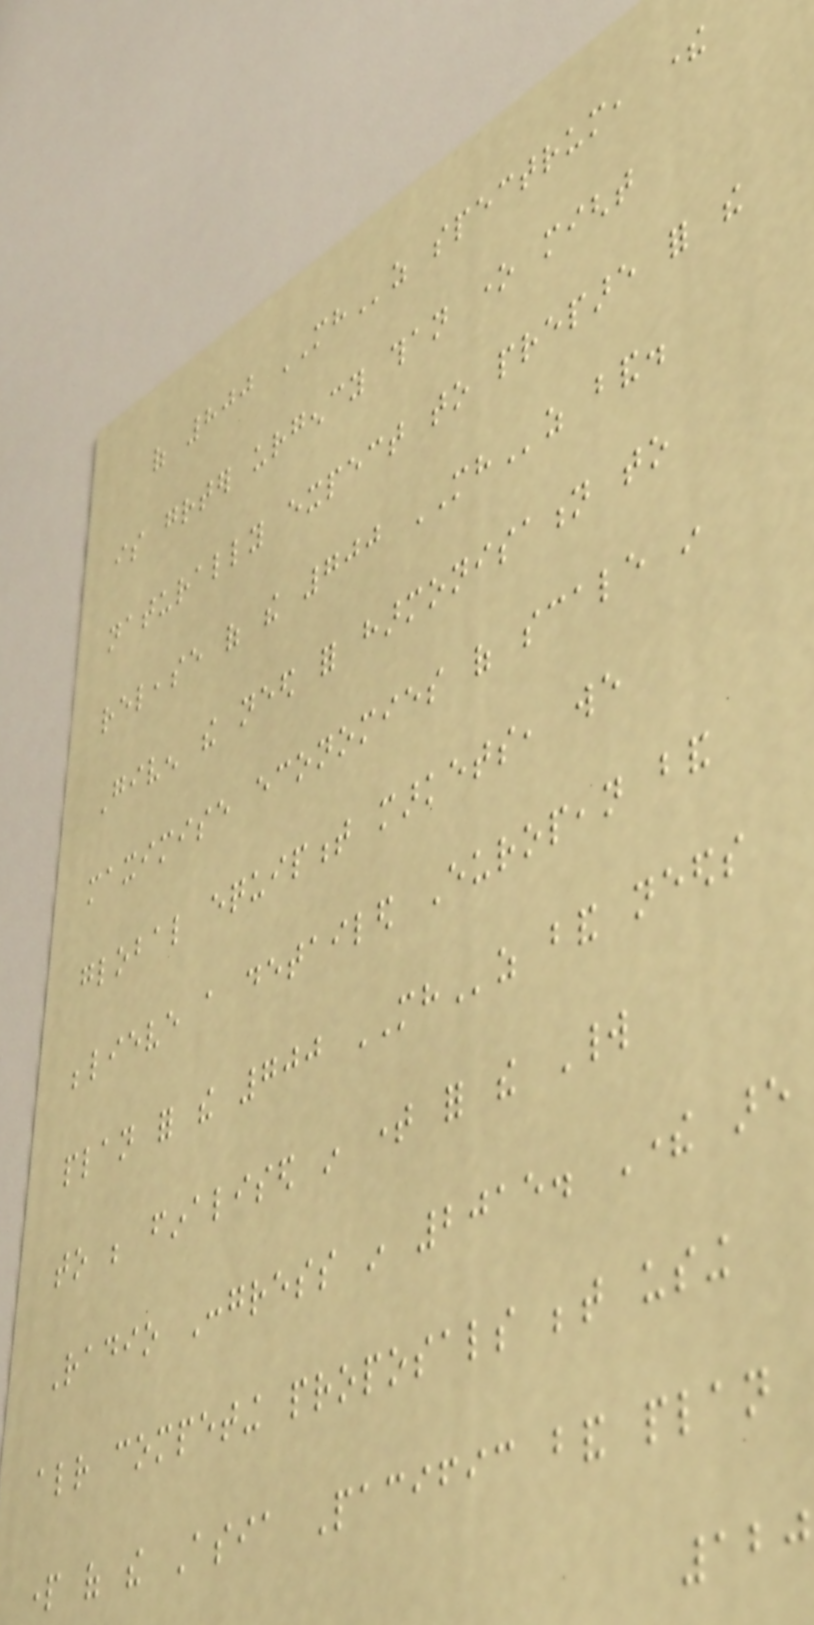of 800 MHz spectrum, there
is greater urgency than one might
naturally expect to prepare for the
release of the 700 MHz band.
Given the need for harmonisation to
maximise economies of scale in
global equipment markets, we
believe a detailed European band
plan for the 700 MHz band needs
to be finalised in time for the World
Radio Congress in 2015. There are
already competing proposals between using
part of the Asia Pacific band plan
120
